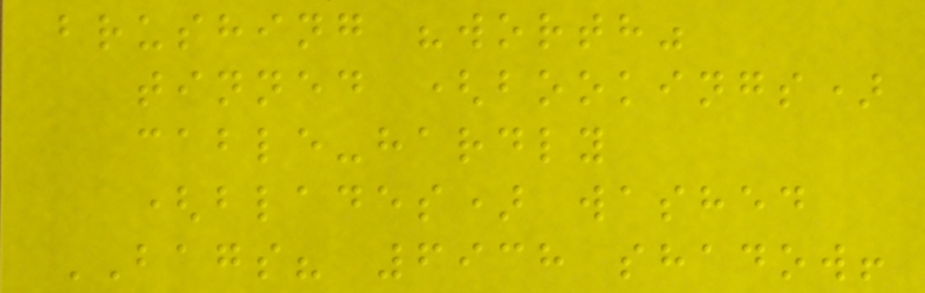brushing "worth"
tinned (bookings)
cable-hardly
(blades) washed
BAGS? 6938 shadow!
